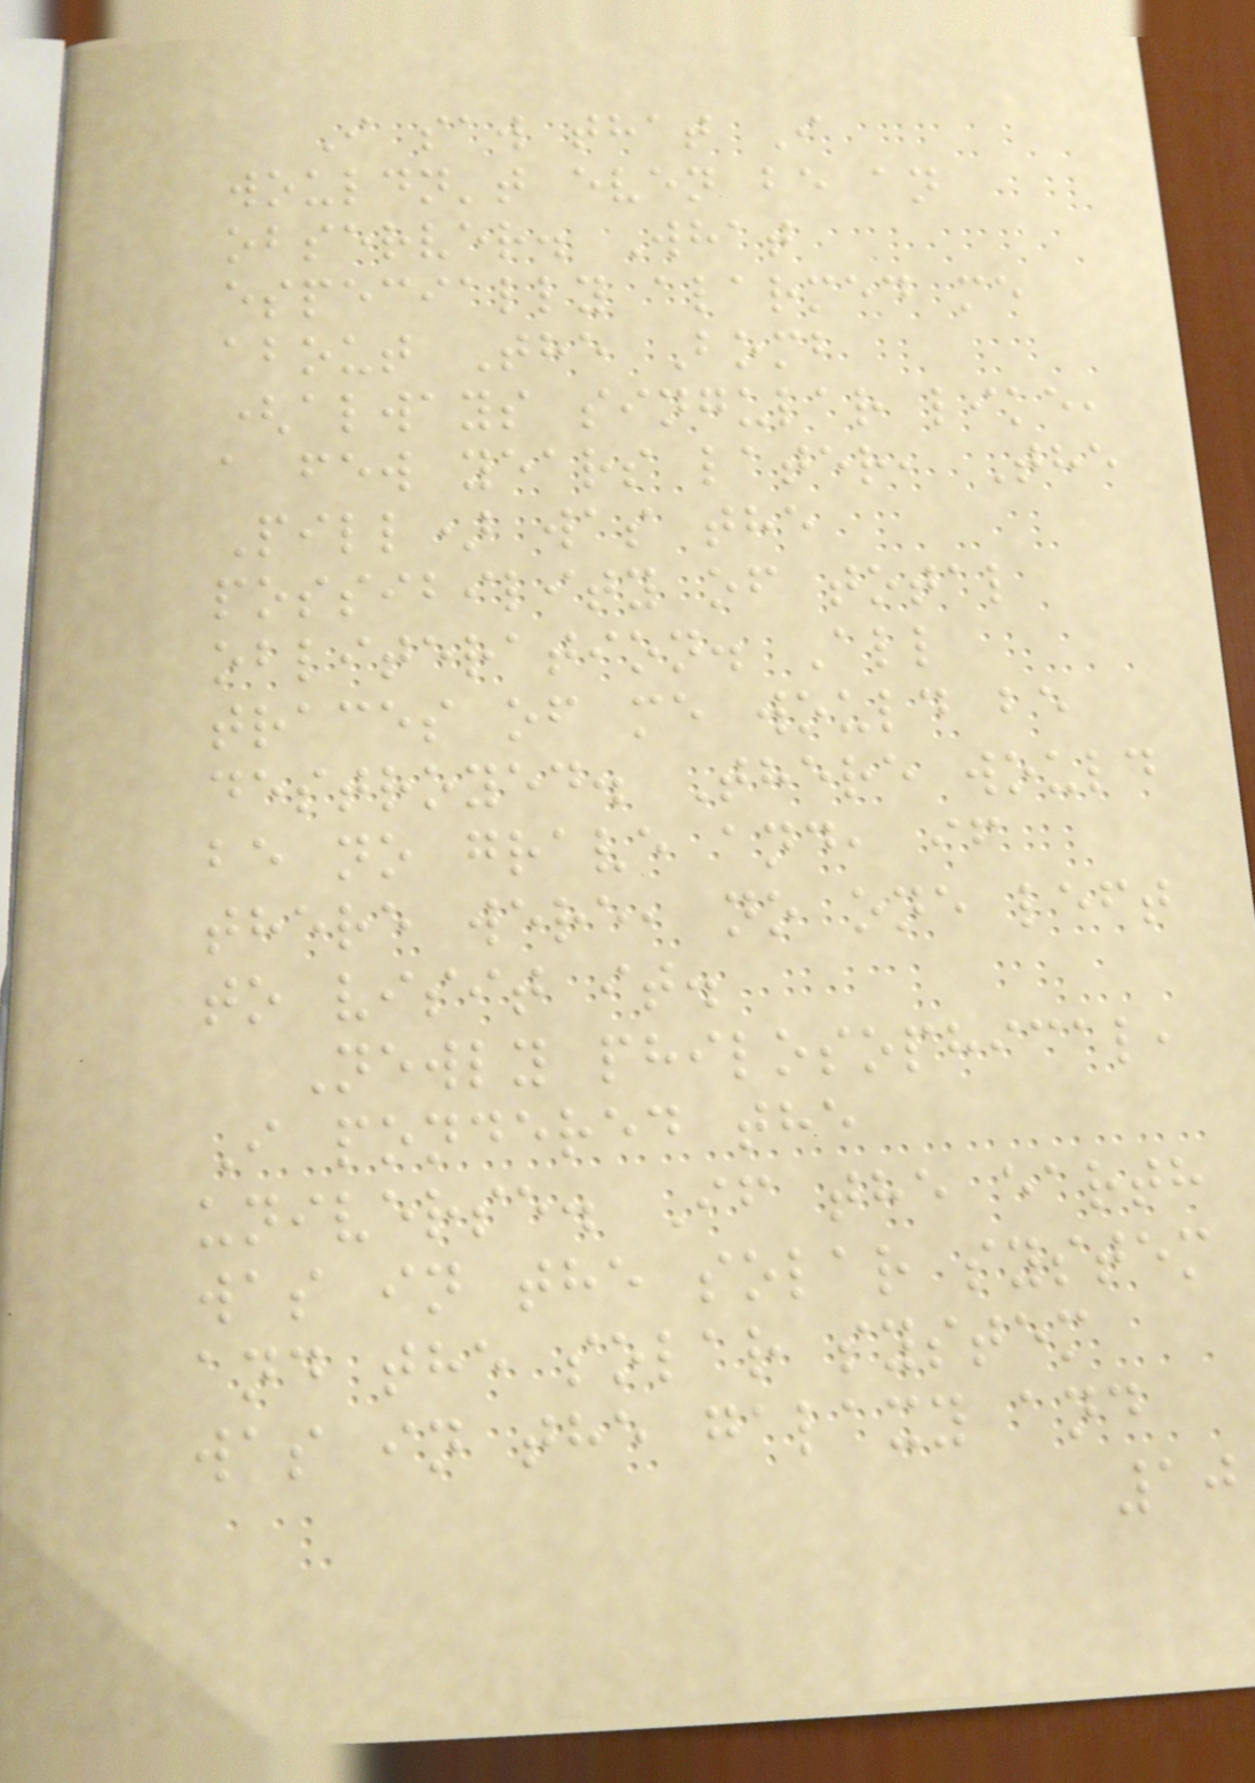I saw that I
wouldn't even be an
observer. What
especially alarmed me
about The Bomb
(always singular like,
a few years later, The
Pill) was the
possibility of total
obliteration. All
traces of me would be
destroyed. There would
be no grave and, if
there were, no one left
to visit it.
Newly philosophical,
I pondered the
universe. If the earth
was in the solar system
and the solar system
was in the galaxy and
10
